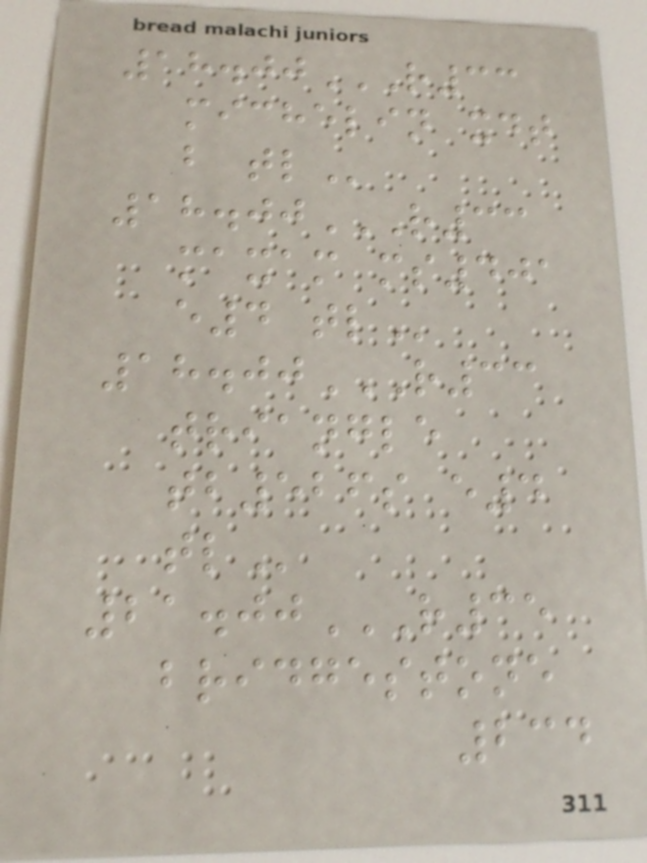18.00R33
MICHELIN XDT
B TL
18.00R33
MAXAM MS401
E4 TL
18.00R33
TRIANGLE
TB526S E4
TL
21.00R35
BRIDGESTONE
234
